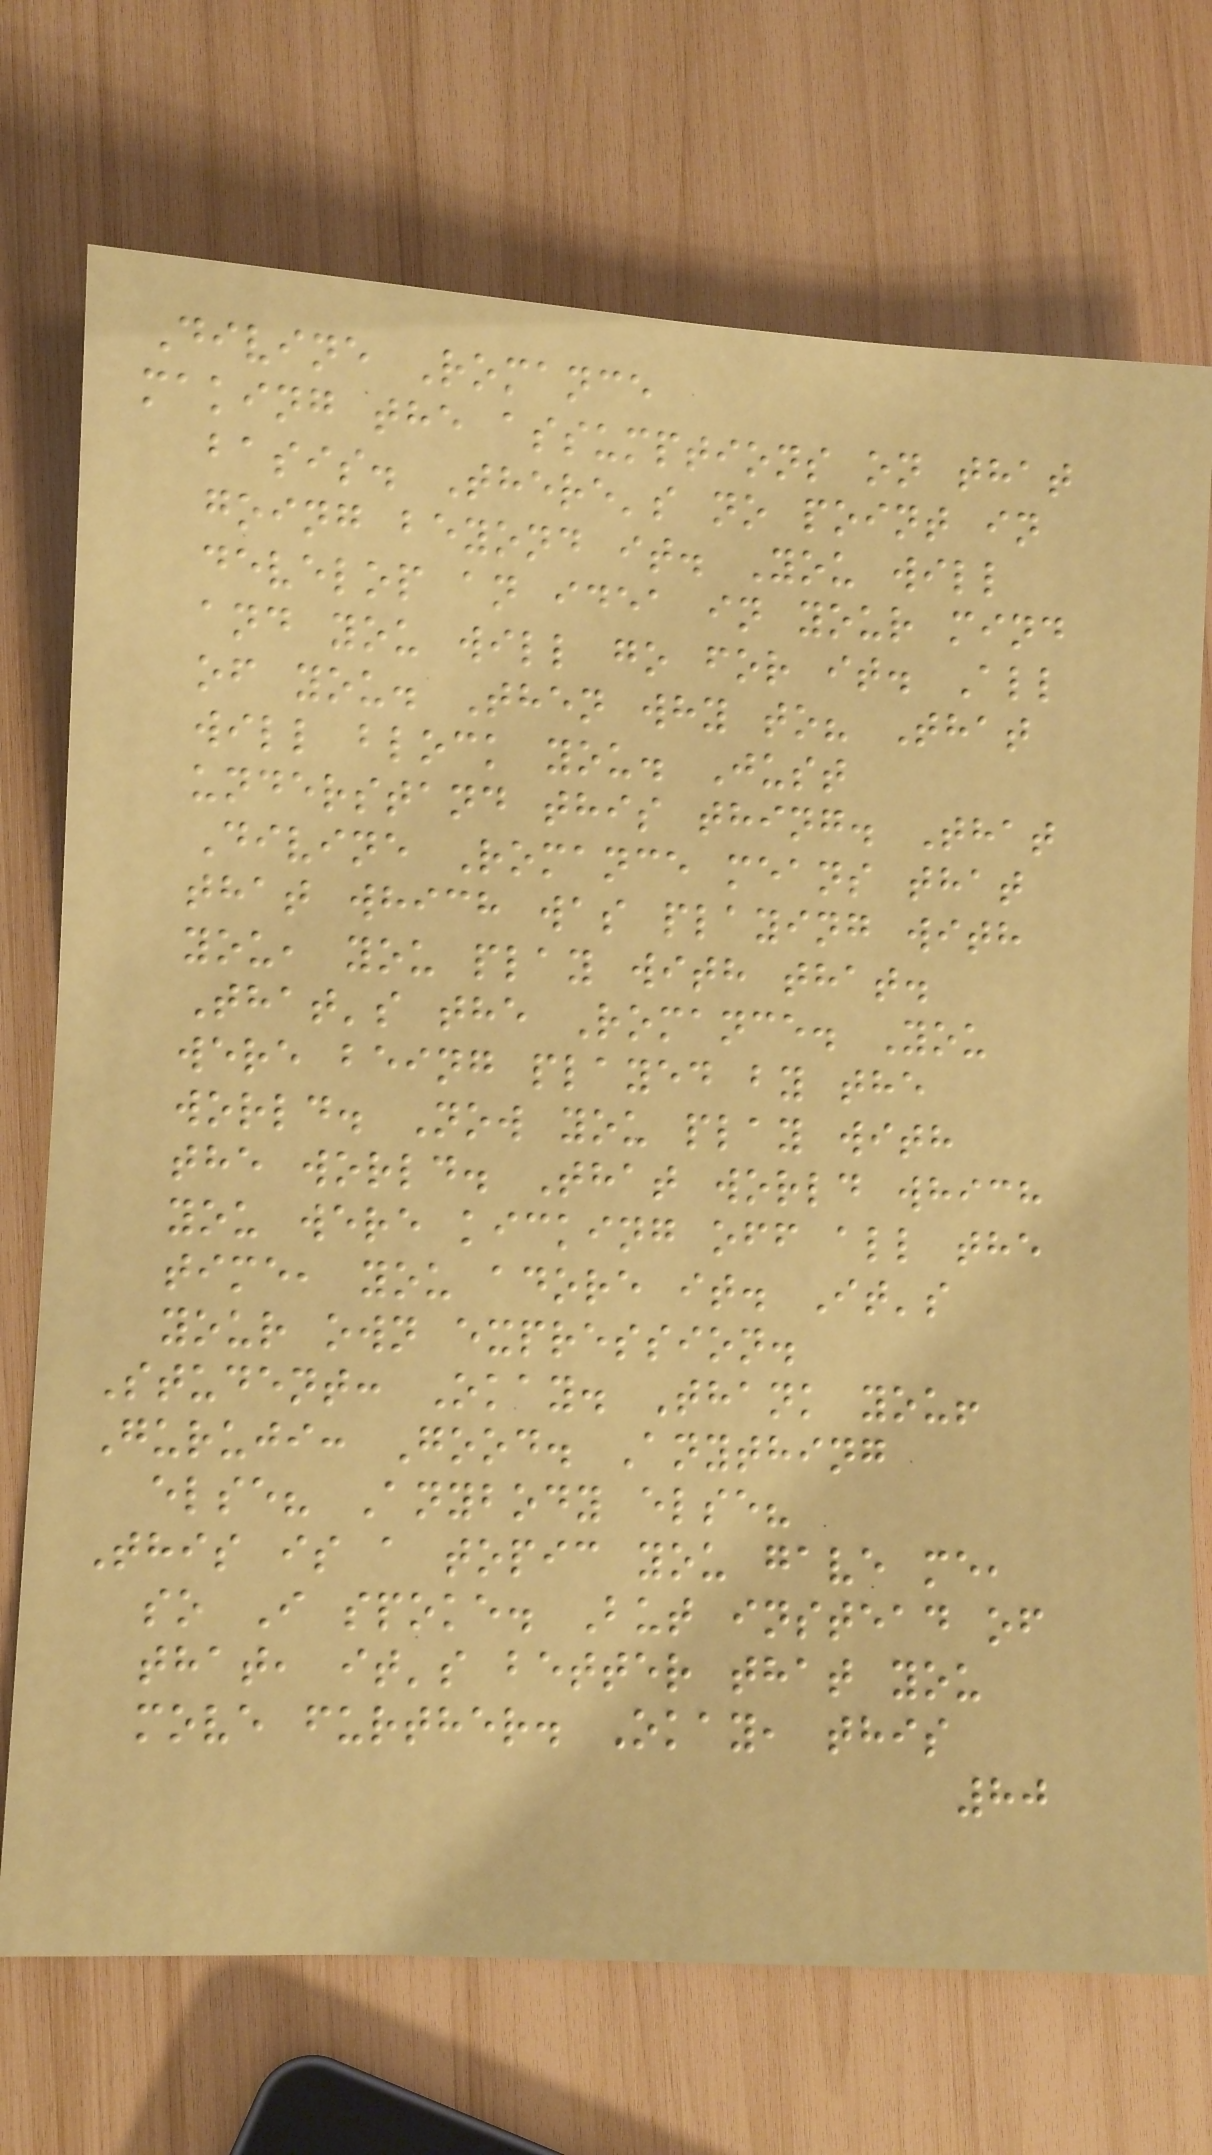Divine Romance
making the assumptions on that
basis. There's no point in
going beyond it. You will
develop an idea in your mind
and you will go for it. All
of you. Then why to? That
will block you. Just
understand this thing. That
Divine Romance means that
that which was playing with
you, you play with that.
That's the Romance. You
were being played by the
world. Now you play with
the world. That world which
you were kicking off all the
time, you adore it. It's
your own expression.
Student: Okay. Thank you!
Guruji: Good. Anything
else? Anybody else?
This is a topic you gave me,
so I spoke. But instead of
that, it's better that you
move further. Okay, this
80
